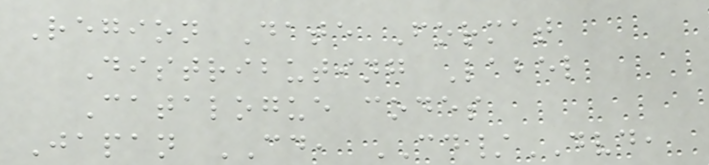Region Date Format
Distributing Label
Catalogue codes
Japan CD, CD/DVD,
